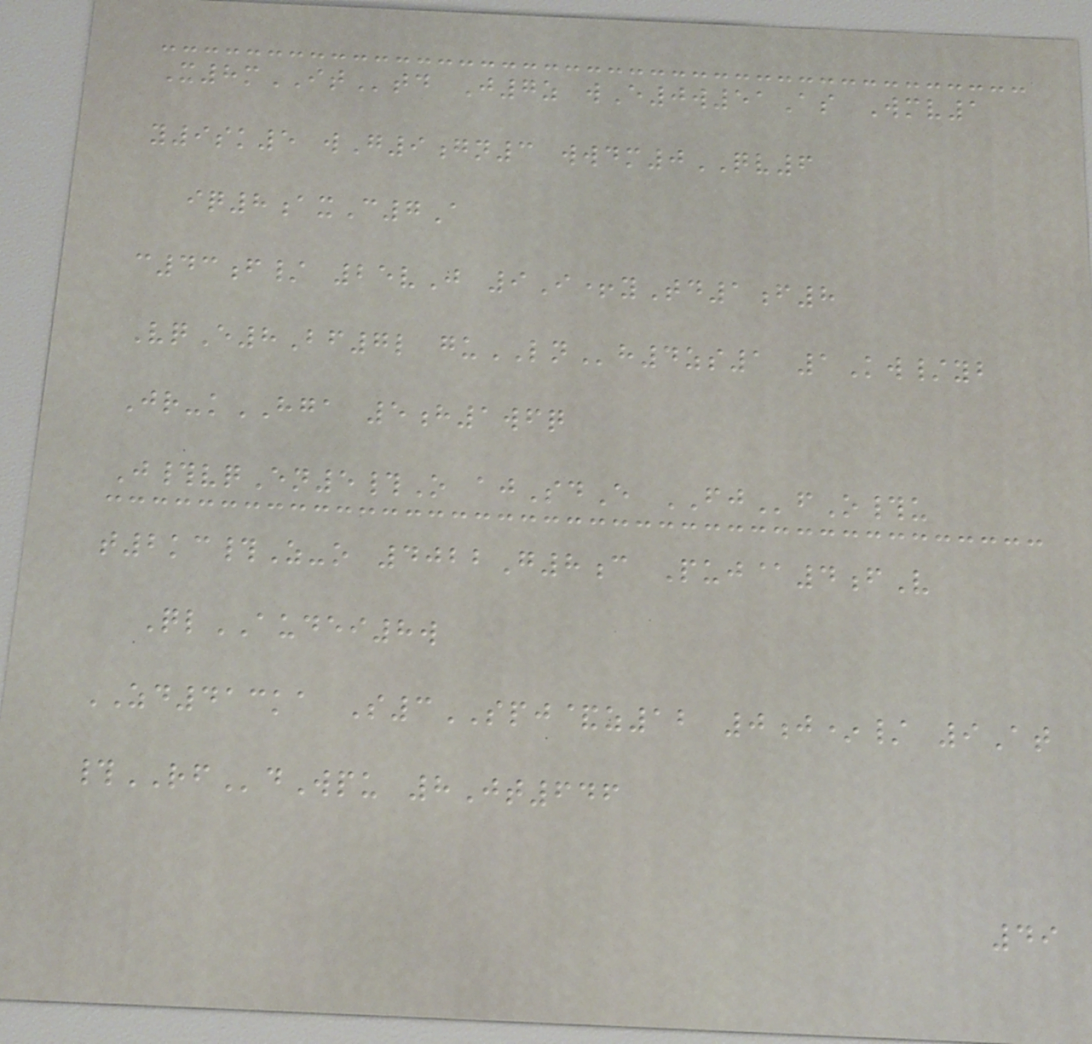X8mITtd J7z wE0w51As Wmv1
y9sk5 wG9gn3 wwdm0QV6
iq8axC7A
c43f/ 25vJ 9I+yTd1f8
VqE8Bf7l guLNh4zs1 1Kw/yb
Jr-kHGA 5h1wfq
J#vqEn5#O ajSdE FJfO#u
t2kc#Z-o 4022G8c Puj@4fV
QlAUDEI8w
ZD413ka S3SPJ&z12 0j*/ 9At
#RFdWpu 8Jt646
49
